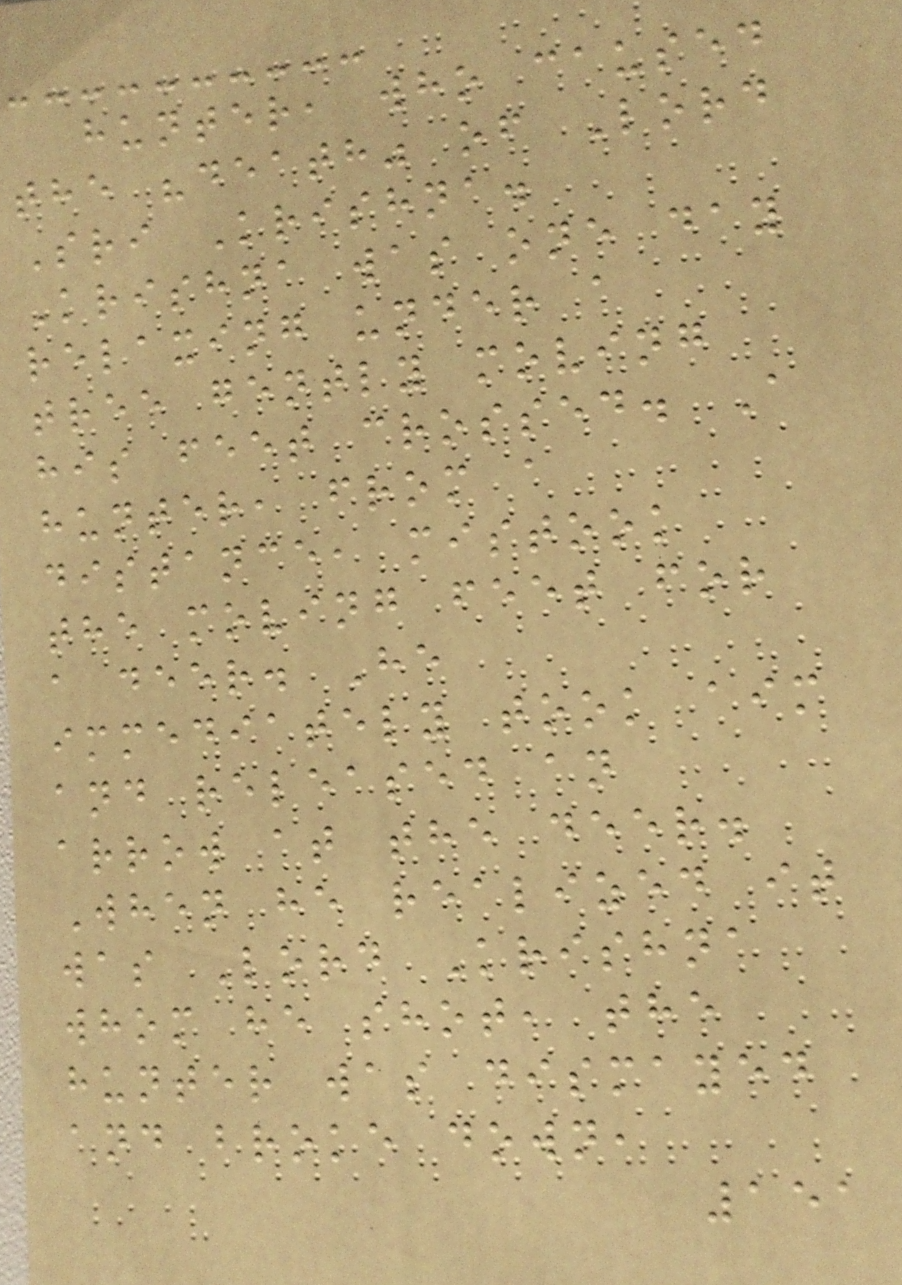hunter, who caused
the "death" of Lord
Sri Krishna.
Krishna was one day
relaxing under a
tree gently moving
his feet crossed. A
hunter, from a
distance, mistook
the moving feet for
a deer. He
immediately took aim
and released an
arrow at the deer.
When he realized it
was Lord Krishna
whom he shot, the
hunter was dismayed
and broke down,
151
